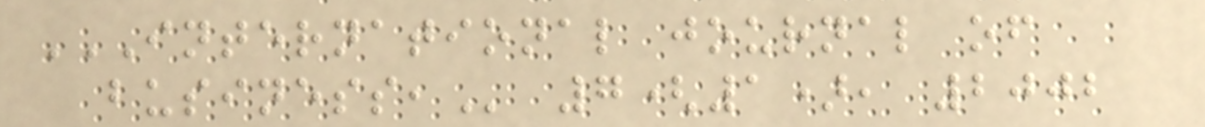INTERNATIONAL JOURNAL OF
BUSINESS, 7(1), 2002
